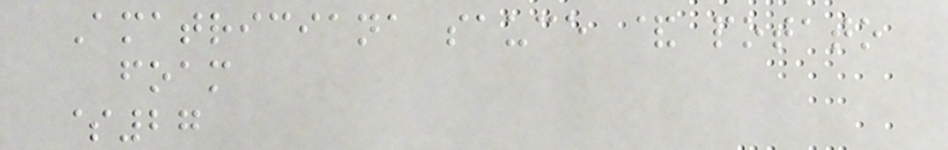Amatriciana sauce & potato
foam
$27
